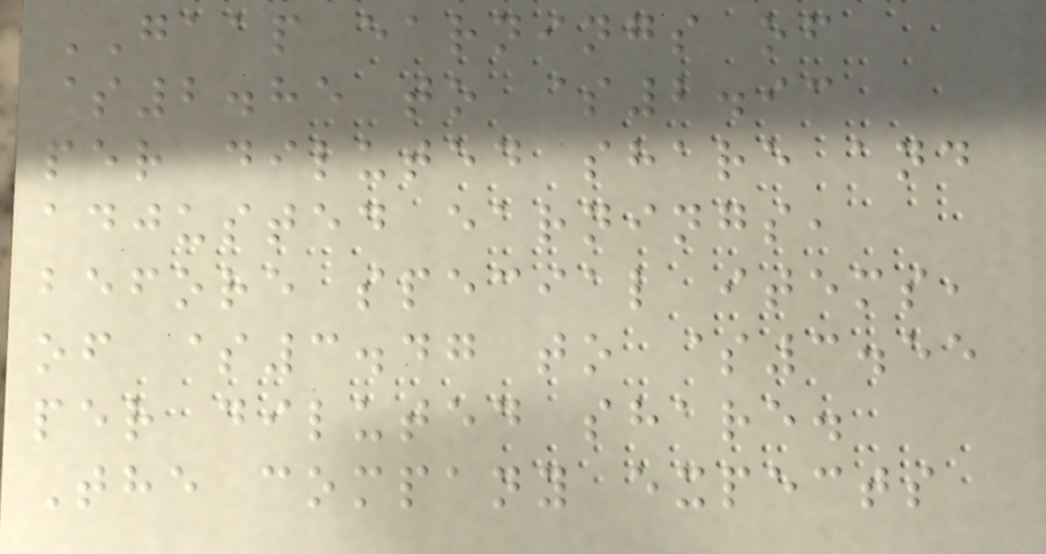GAAP earnings of
$2.85 to $2.93
per diluted share and
adjusted earnings,
before special items,
of $3.47 to $3.55
per diluted share.
The company expects
